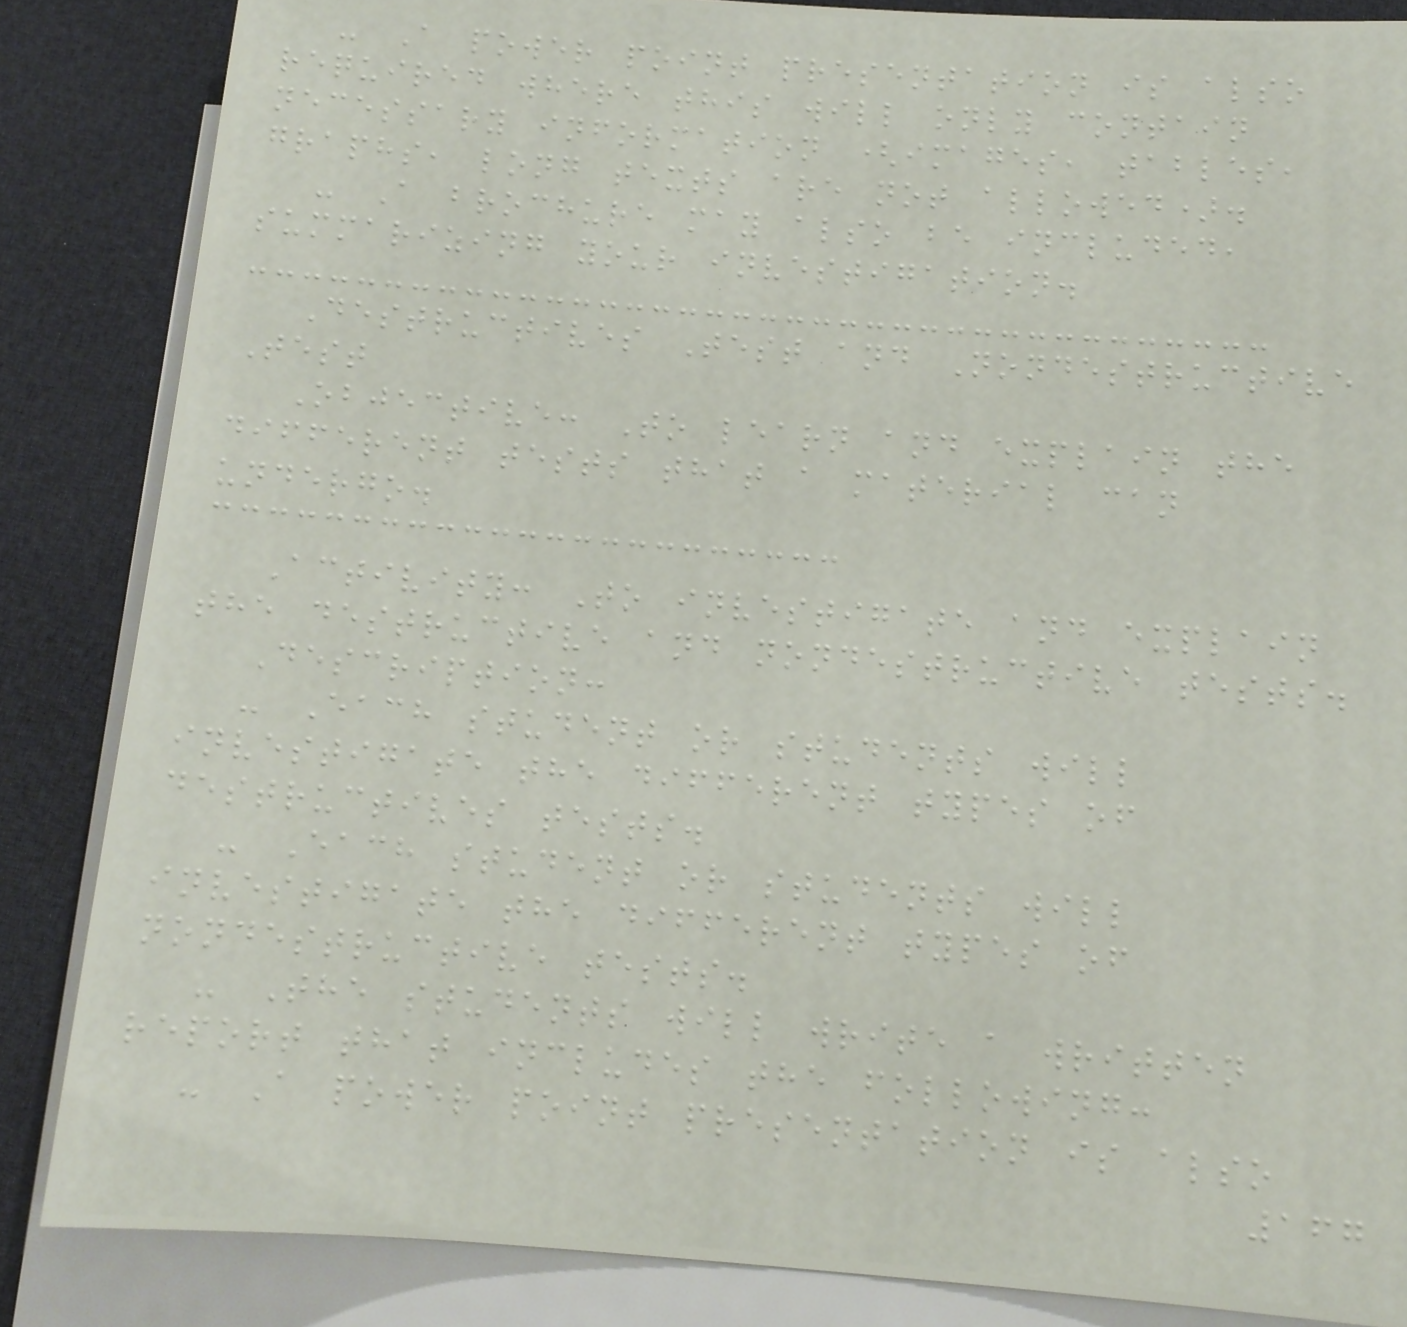- A power point presentation is also
required where this will only contain
necessary information (images, tables,
graphs, long texts are not allowed).
- A brochure may also be included,
summarizing your investigation.
Destructives Test and Nondestructive
Test
Objective: To learn and explain the
different tests that a material can
undergo.
Activity: To investigate and explain
the destructive and nondestructive tests.
Description:
- Each student or students will
investigate the different types of
destructives tests.
- Each student or students will
investigate the different types of
nondestructive tests.
- The students will write a written
report that includes the following:
- A power point presentation is also
167
